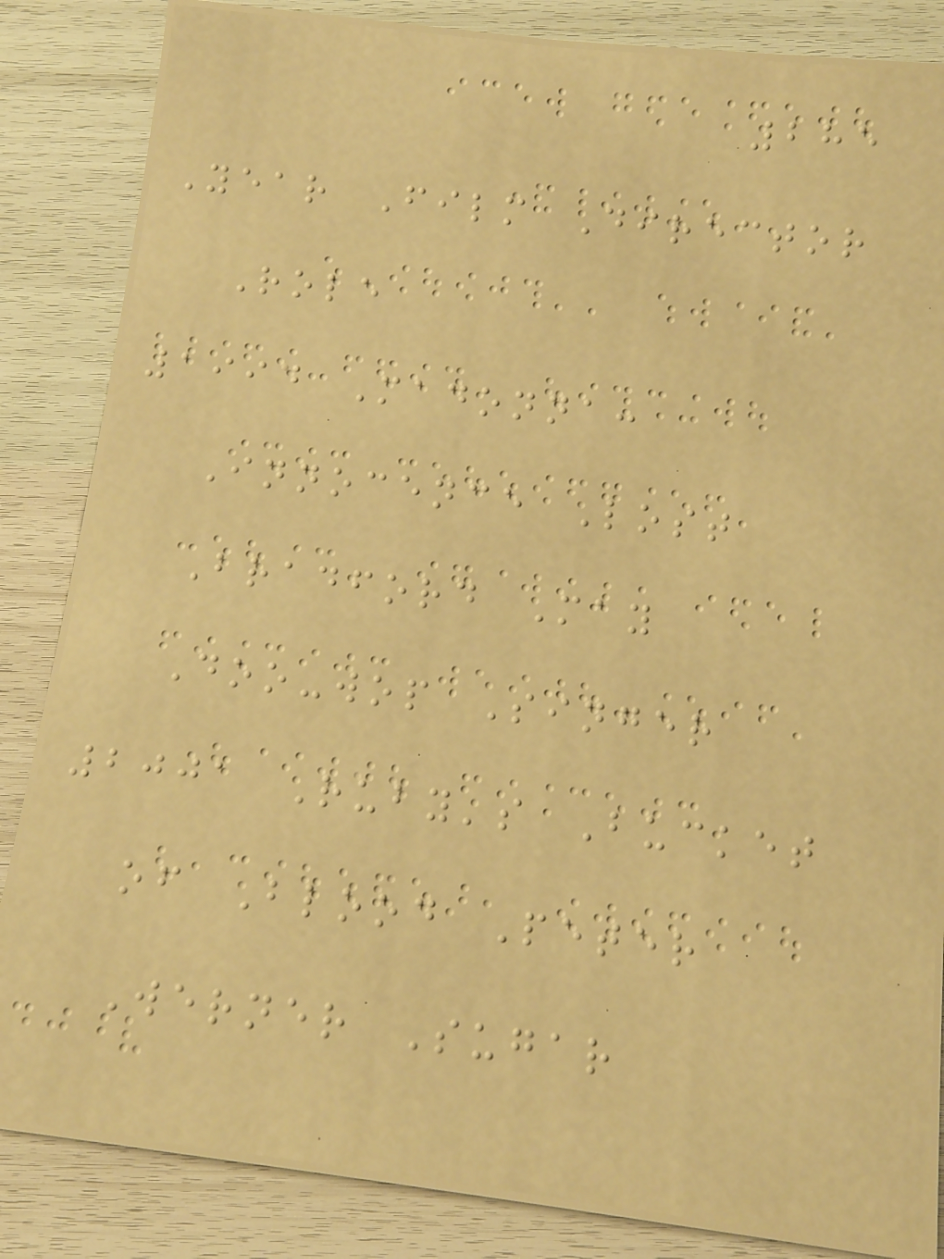285
Year Film Director
Role
1994 Madonna:
Innocence Lost
Bradford May
Doo-wop Singer
2001 Ruby's Bucket
of Blood Peter
Werner Sugar
